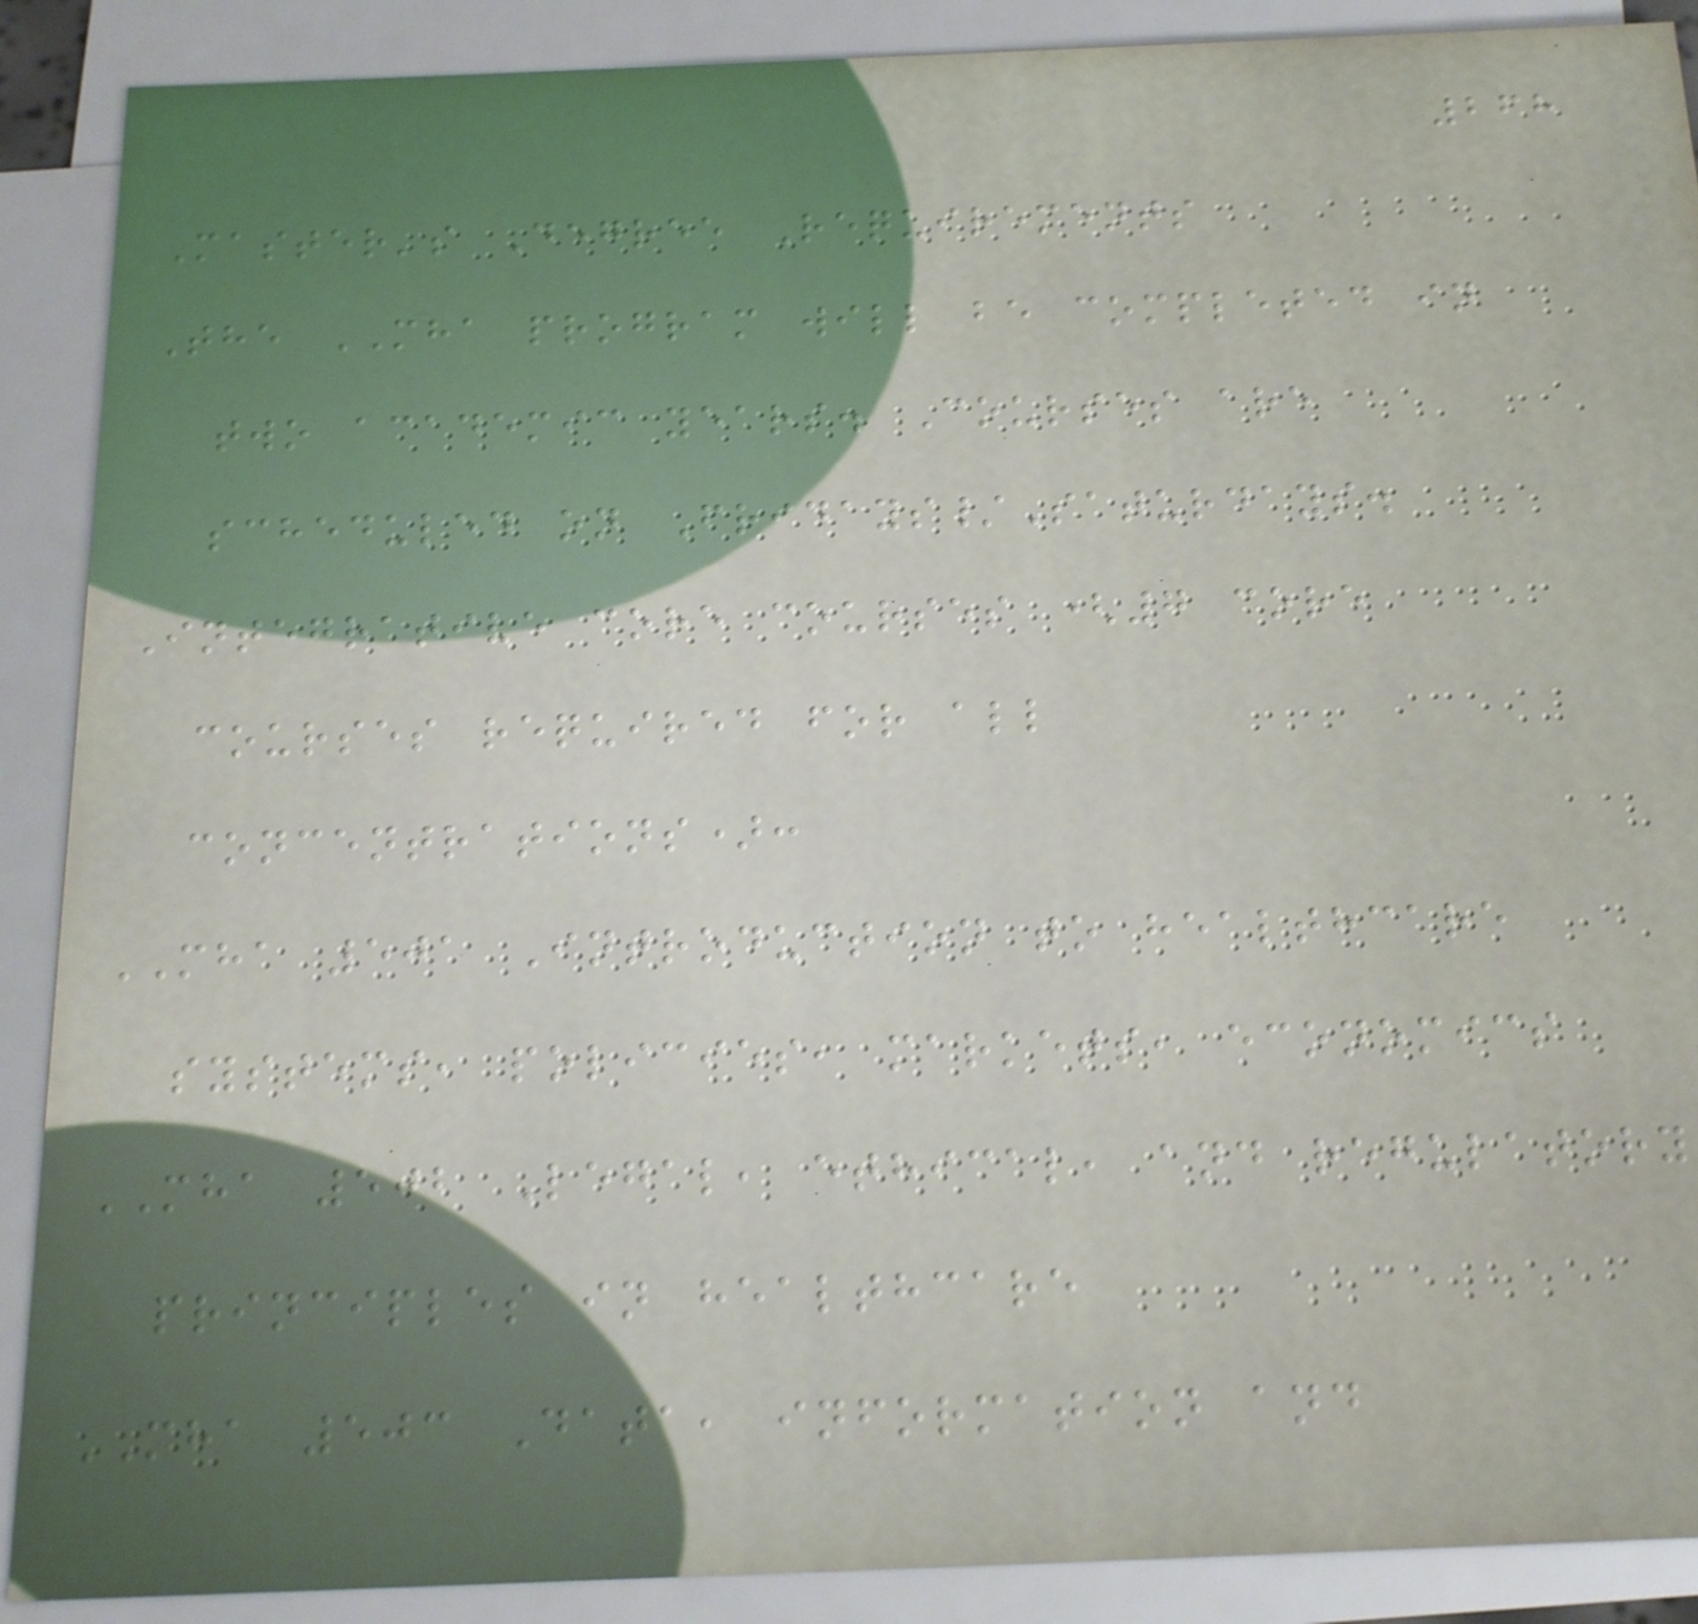268
Master's Degree Requirements
The MHA program will be completed in
two academic years. Courses are
scheduled on Fridays/Saturdays.
Integrative core courses (7 core
courses required for all
concentrations):
MHA 501 Introduction to healthcare
systems, policies, markets, economics
MHA 502 Legal, ethical, and regulatory
principles in healthcare
MHA 503 Data, information and
